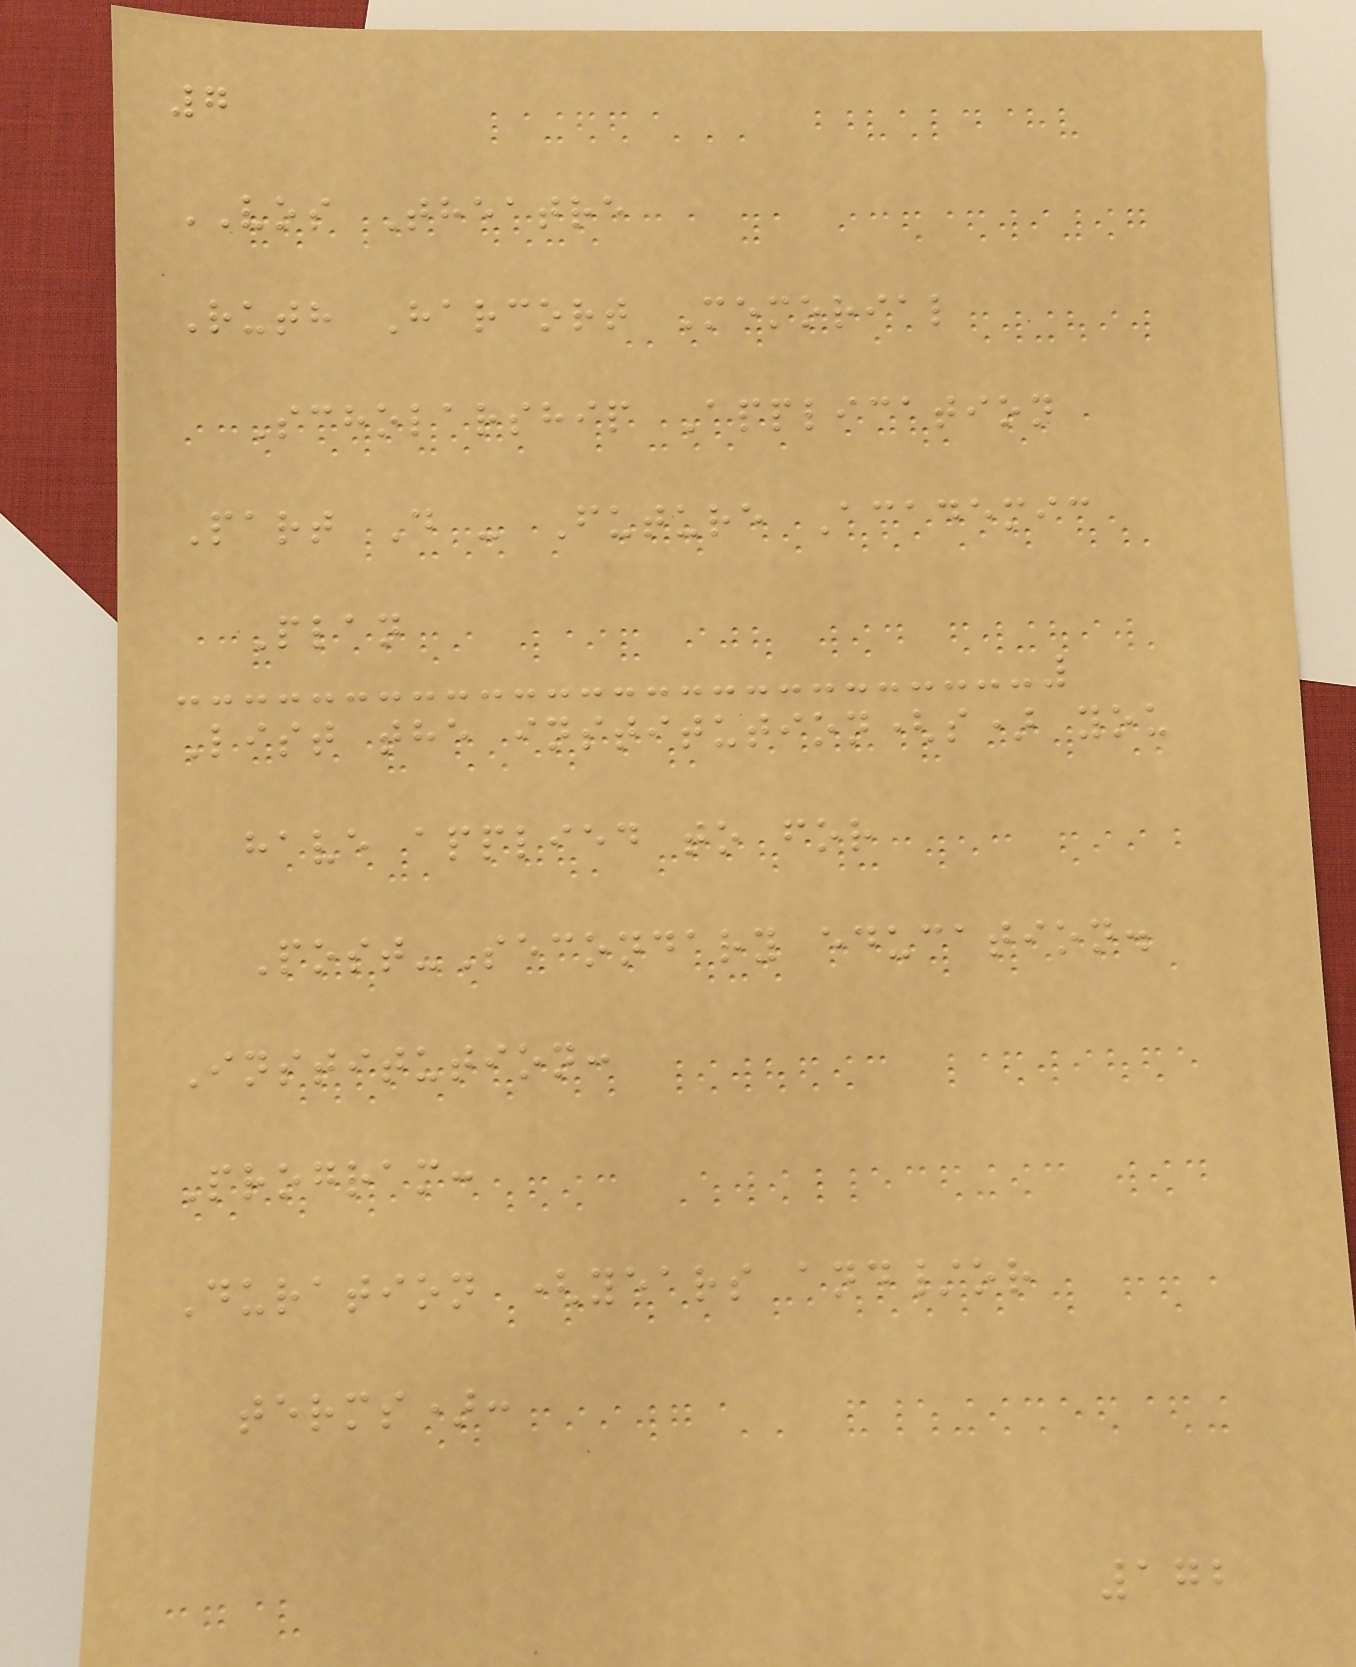7
VOS Theatre
Ruth Harcort Memorial
Scholarship Application
Part D - Future Academic
Plan
List the institution(s) you
have applied to for
Post-Secondary education.
Institution:
Program:
Duration (years and/or
terms):
172
